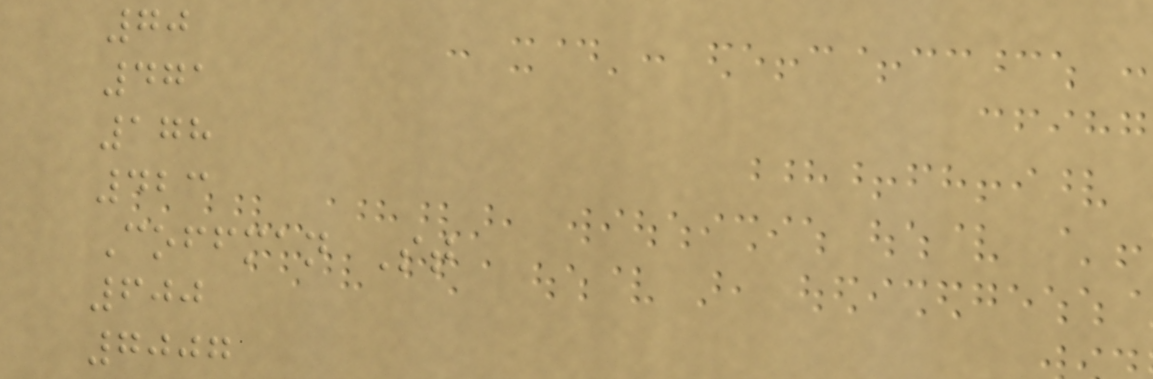70
471
178
423
Coffman St
600
7007
